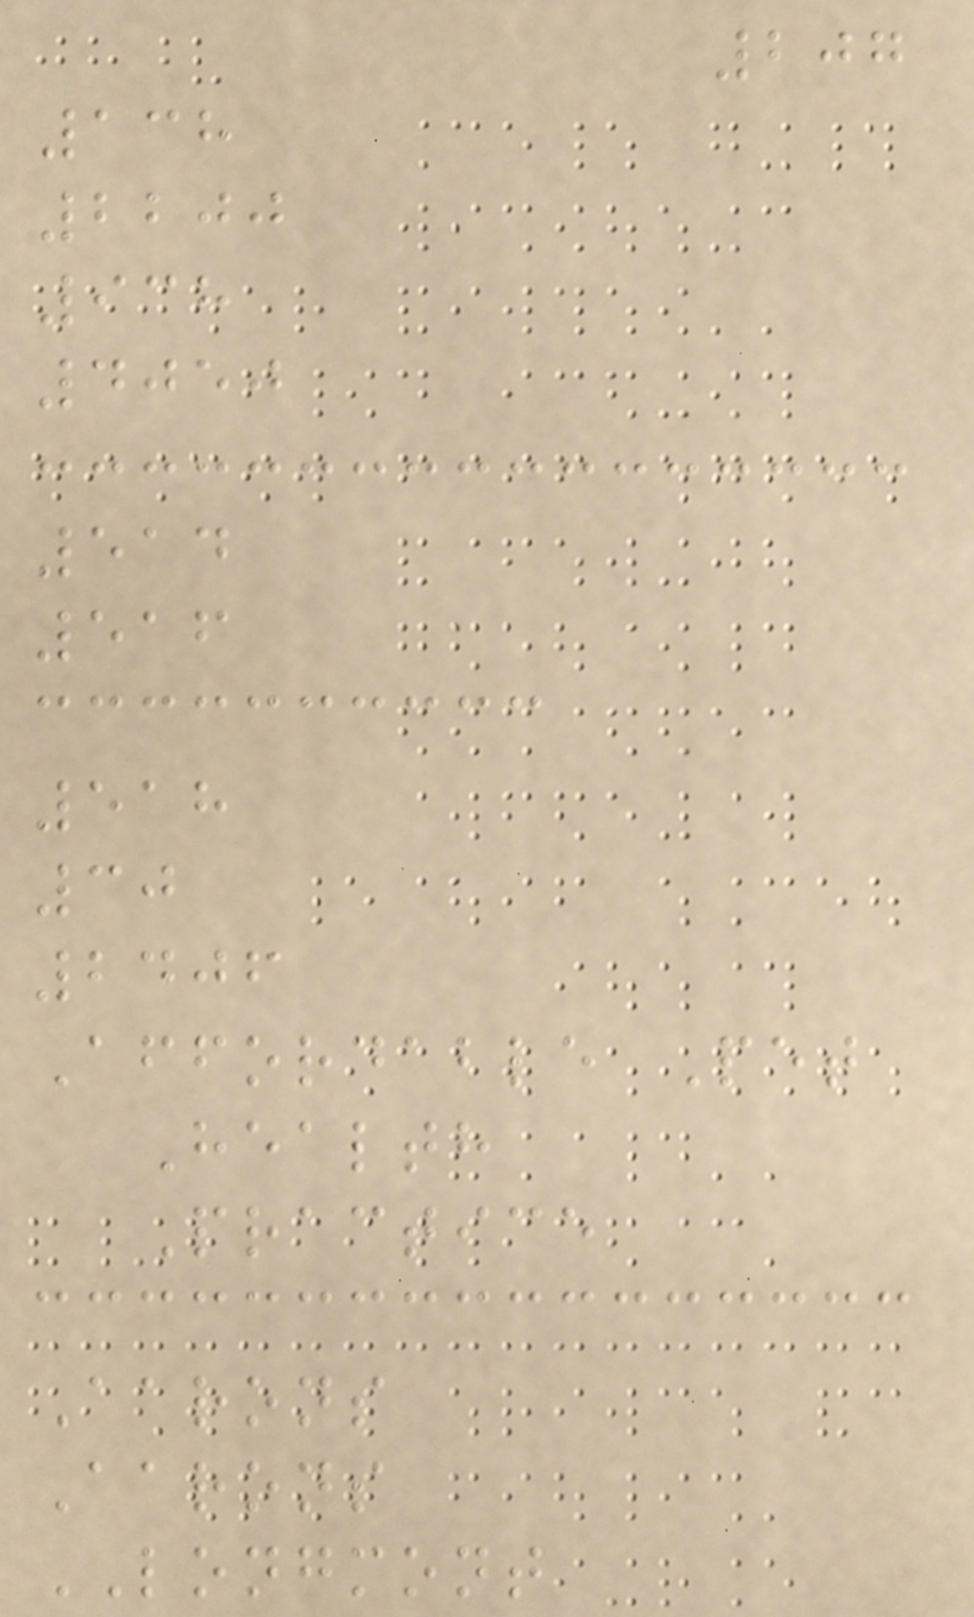207
138
2200
938
4050
514
516
518
30
2406
Affordable Pet
Health
Practice
Aarons
Aarons
LONGMONT
